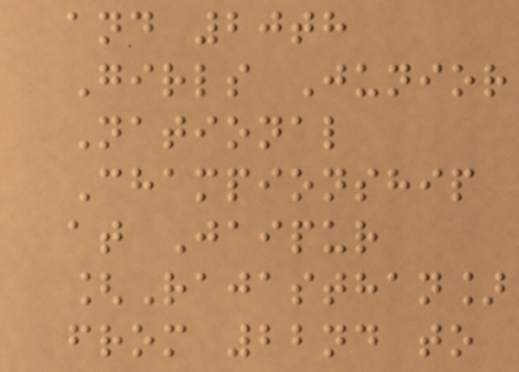and 20th
Girls Junior
National
Championship
at Jaipur
[Rajasthan]
from 22nd to
